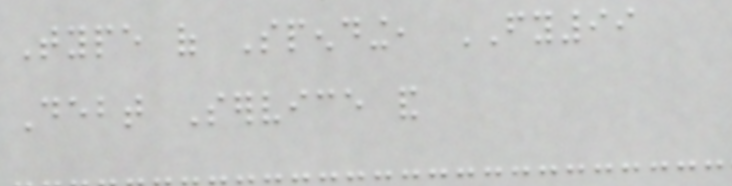Type of Spending, FY99
Debt Service and
